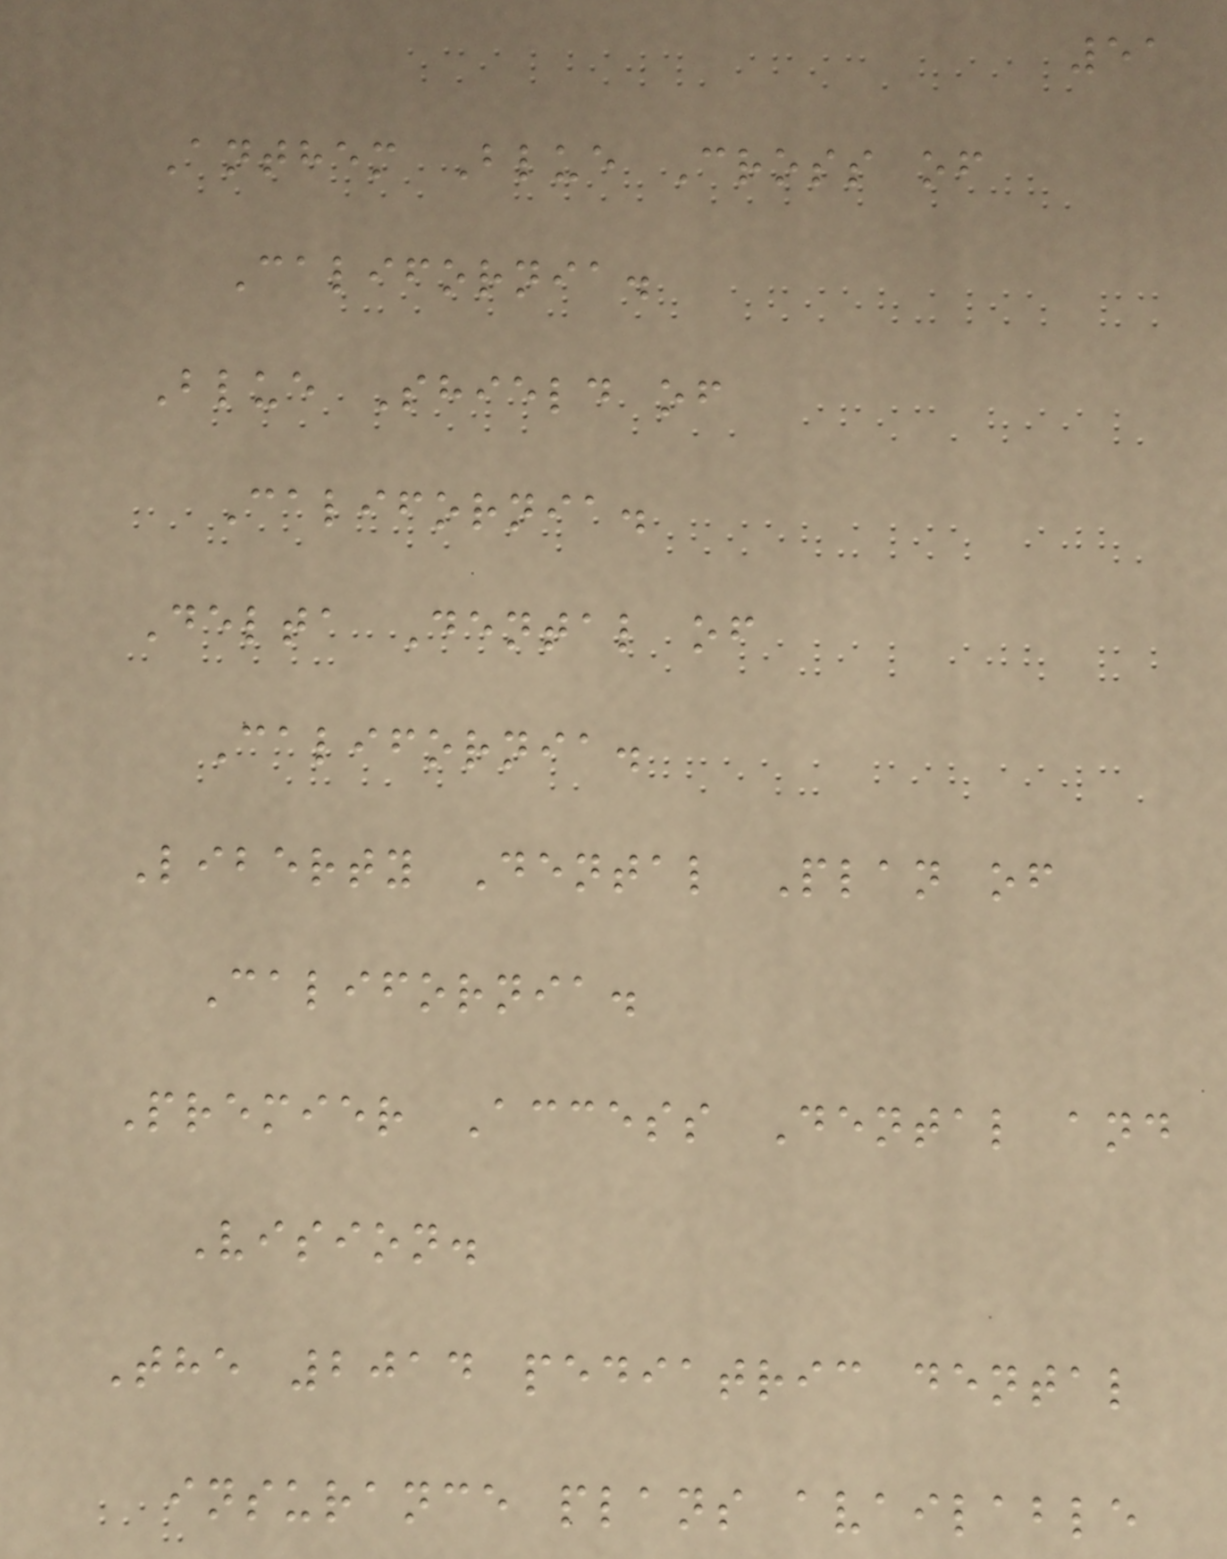51
Anthem Blue Cross of
California.
Blue Shield of
California.
Delta Dental of
California.
Liberty Dental Plan of
California.
Premier Access Dental and
Vision.
The 2014 pediatric dental
insurance plans available
